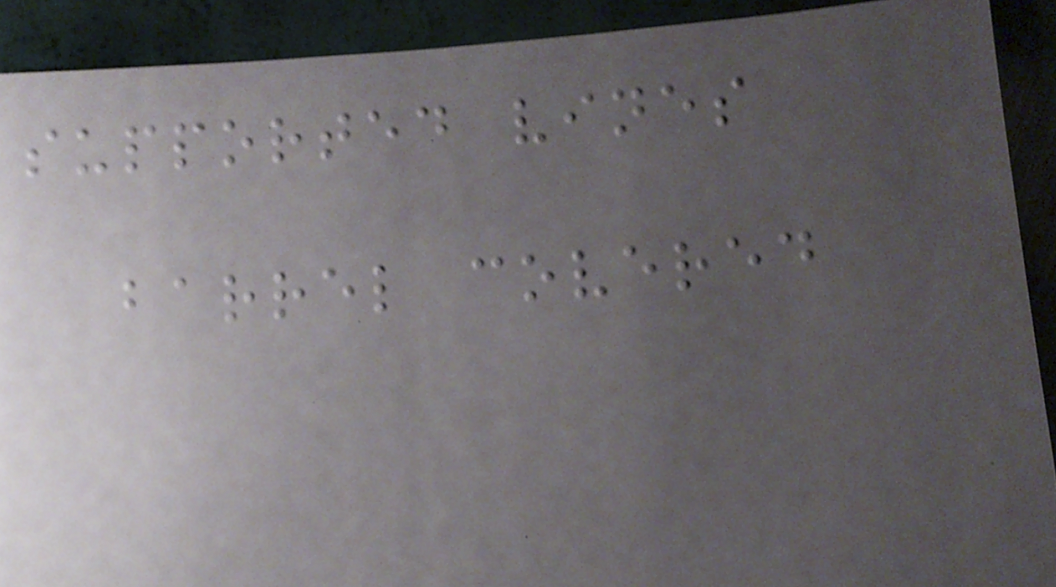supported vines
barrel covered
